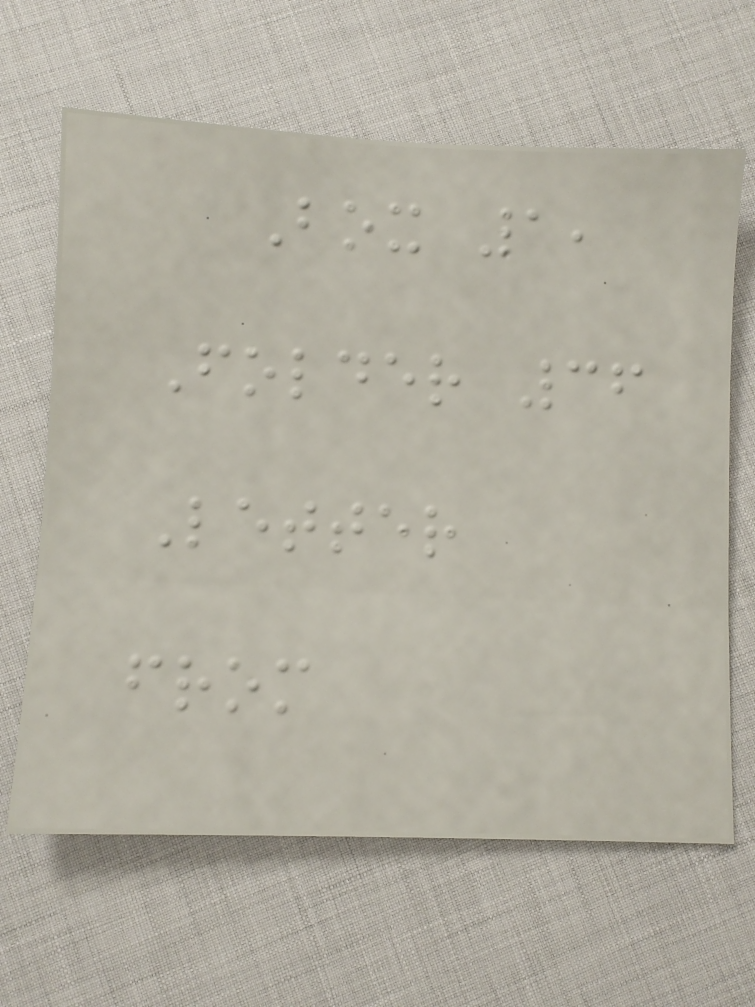Box 1,
Folder 36
Letter
from
